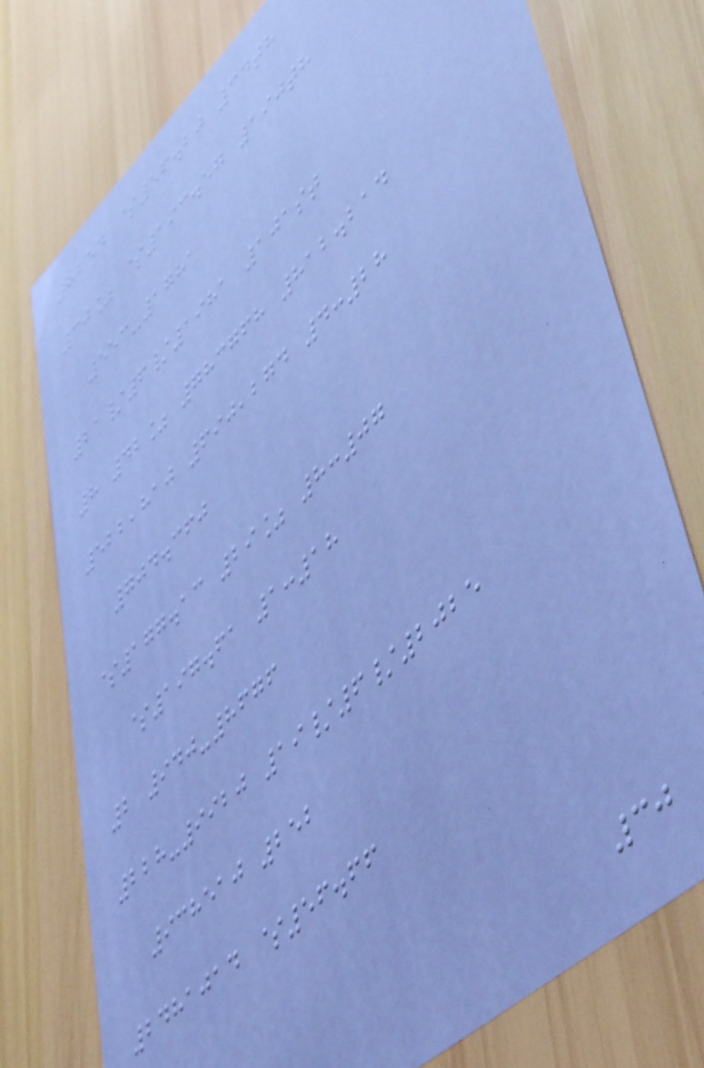8254 $56.20 34th
30% $193.57 190th
553-1781
21/6/1981 101st
8 42% 783768 812.214
522,810 690,274 4:28
704.360
$177.13 29% 8:07
$197.61 1:18
2 940-8676
228-9920 19/6/2025
938510 252
2481014 $56.66
30
